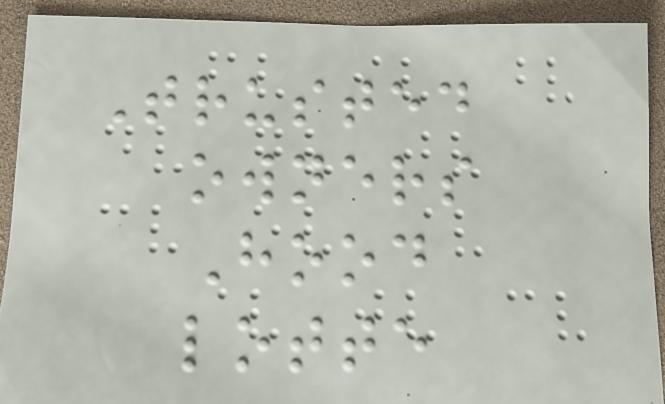Trusted
owners
Hood
lotte
